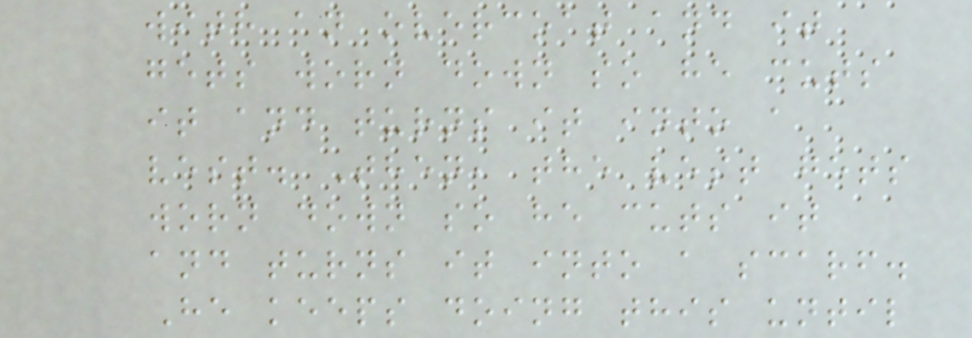with an overcoat and it
gets worn down so he cuts
it and turns it into a
vest. Then, the vest gets
worn down so he cuts it
and turns it into a scarf.
He keeps doing this until
